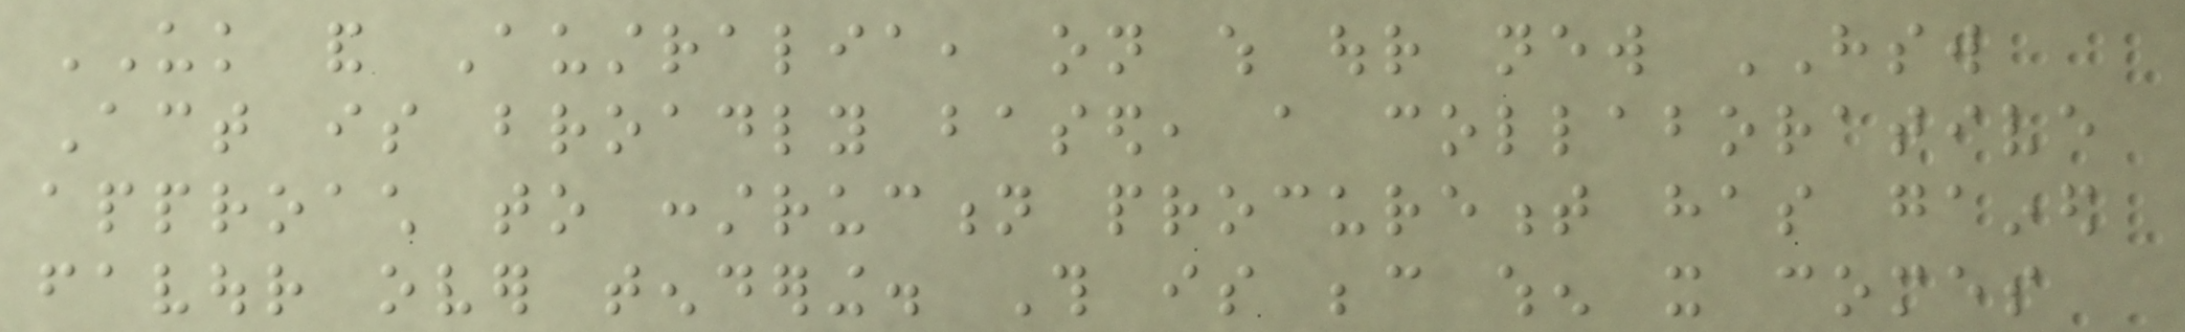UK and Australia, on which our new HSW
Act is broadly based, a collaborative
approach to construction procurement has gained
favour over tendering. This is because when it comes
